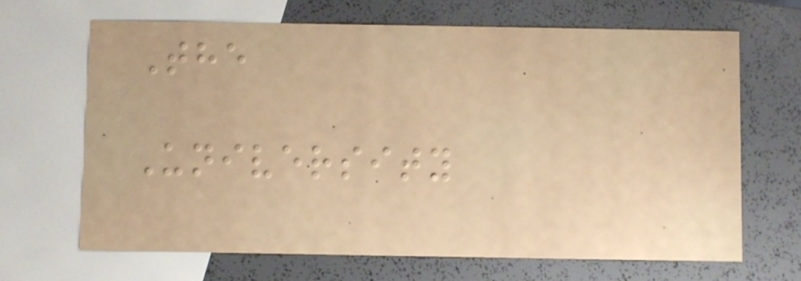The
University
